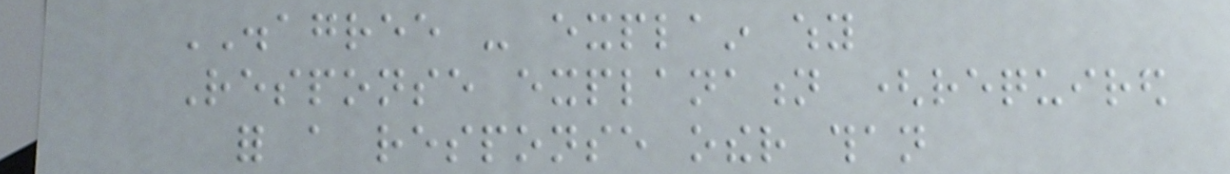DISAGREE - explain why
Response explanation (required
for a response other than
